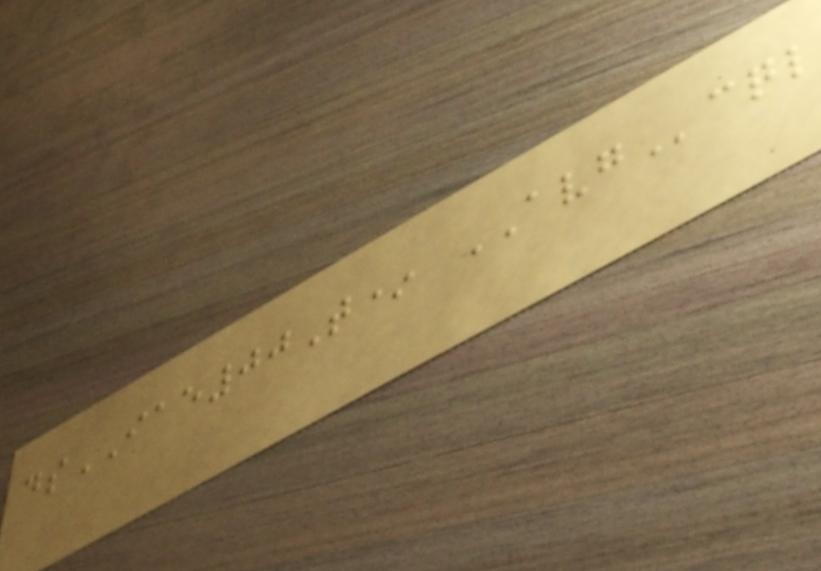dsIAE00T* AVGcql
